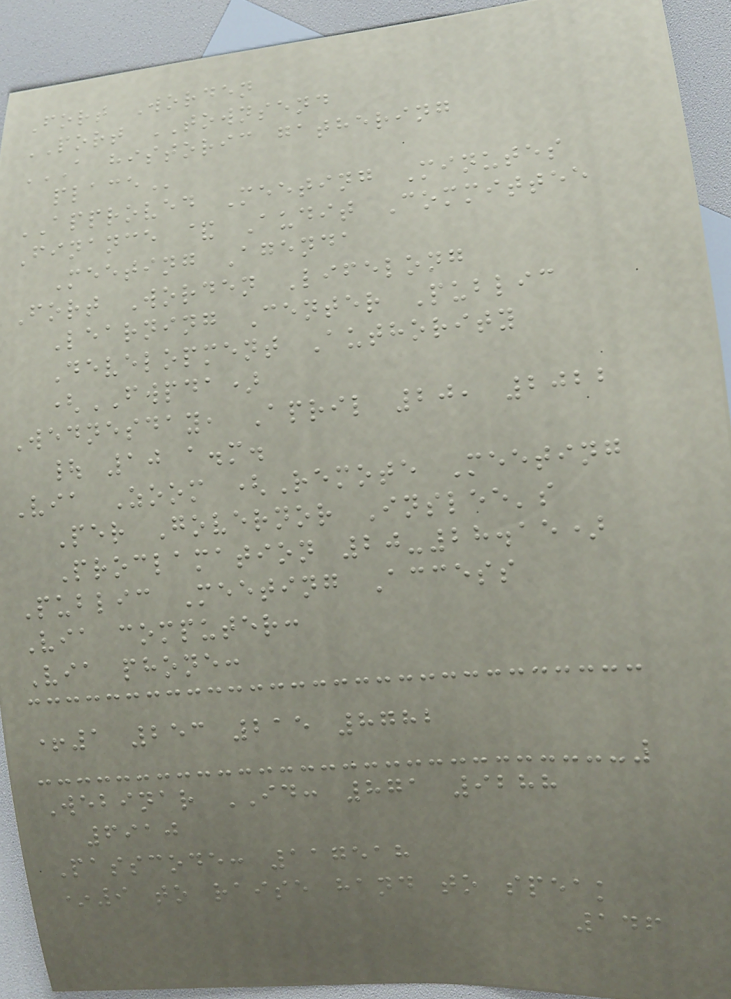Fort Worden
PORT TOWNSEND
A HISTORIC GATHERING
PLACE
APPROVED Meeting Minutes
Finance & Audit Committee
Meeting Agenda
Fort Worden Lifelong
Learning Center Public
Development Authority
(FWPDA)
Wednesday, April 20, 2022
| 10 a.m.
Via Zoom (Remote Meeting
Per Governor Inslee's
Proclamation 20-28.15)
Public Meeting Access
Via computer:
Via phone:
+1 253 215 8782
Webinar ID: 871 9288
6910
Passcode: 117518
*9 to raise hand to speak
146
